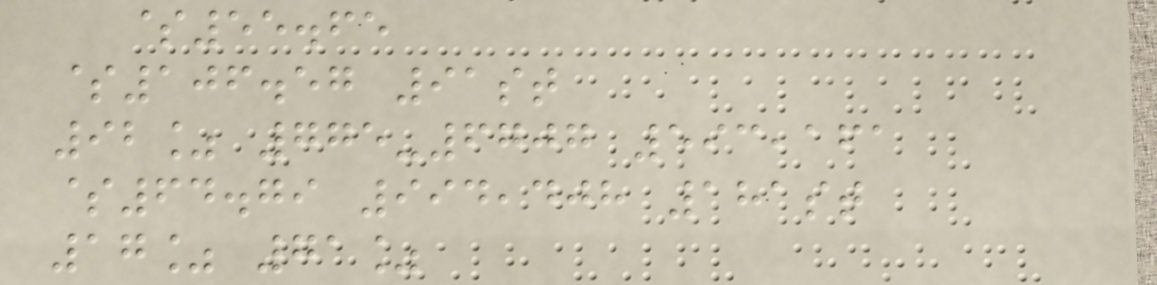$55.65
$106.57 91st
92% 775-6707 593,161
$64.79 994,408 181st
17% 71%
